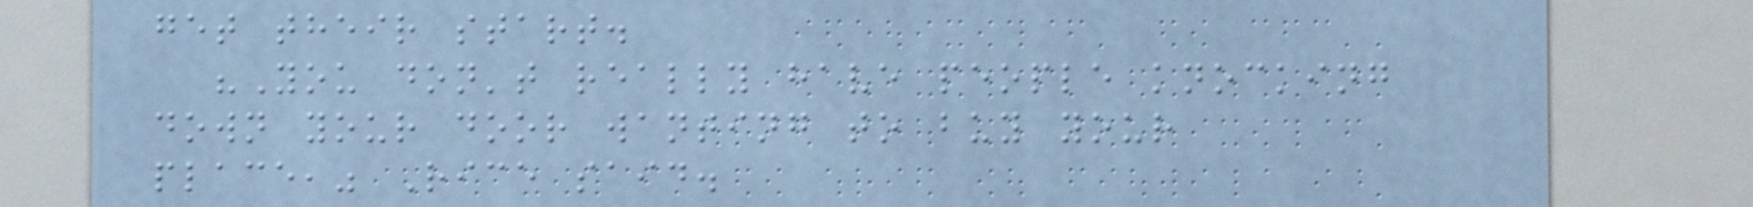get their start.
"You don't really have people knocking
down your door wanting to buy your
place," Rice said.
